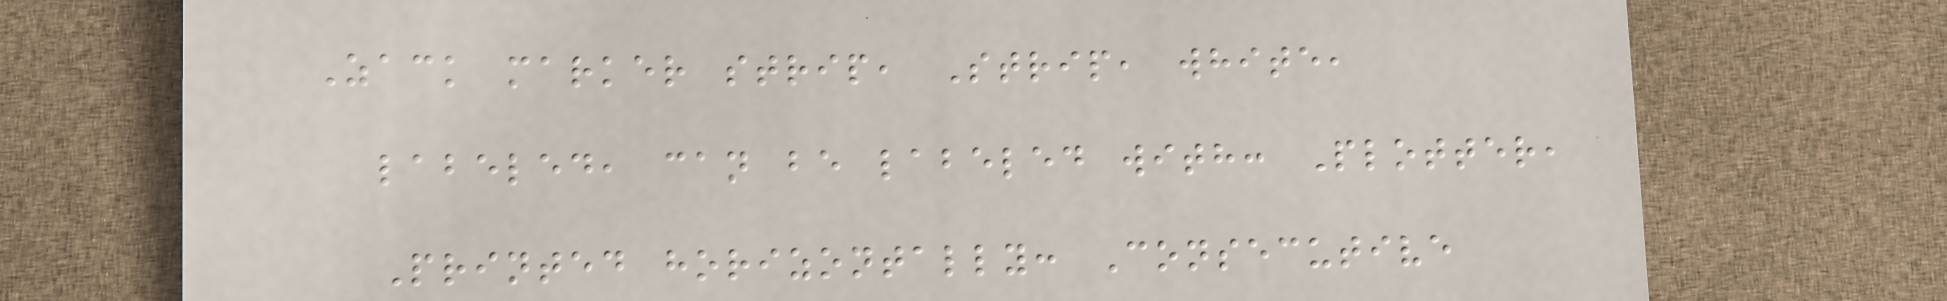Zack marker strip, Strip, white,
labeled, can be labeled with: Plotter,
Printed horizontally: Consecutive
